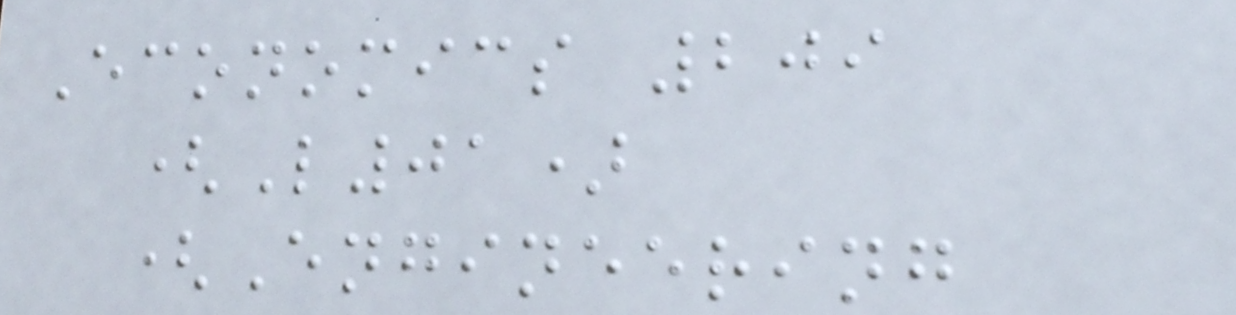Economics 209
(L01)
(Engineering
